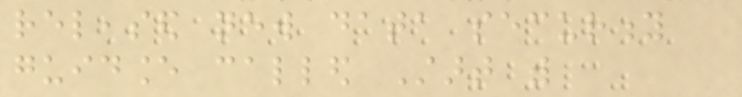released new data security
guidance called Start with
